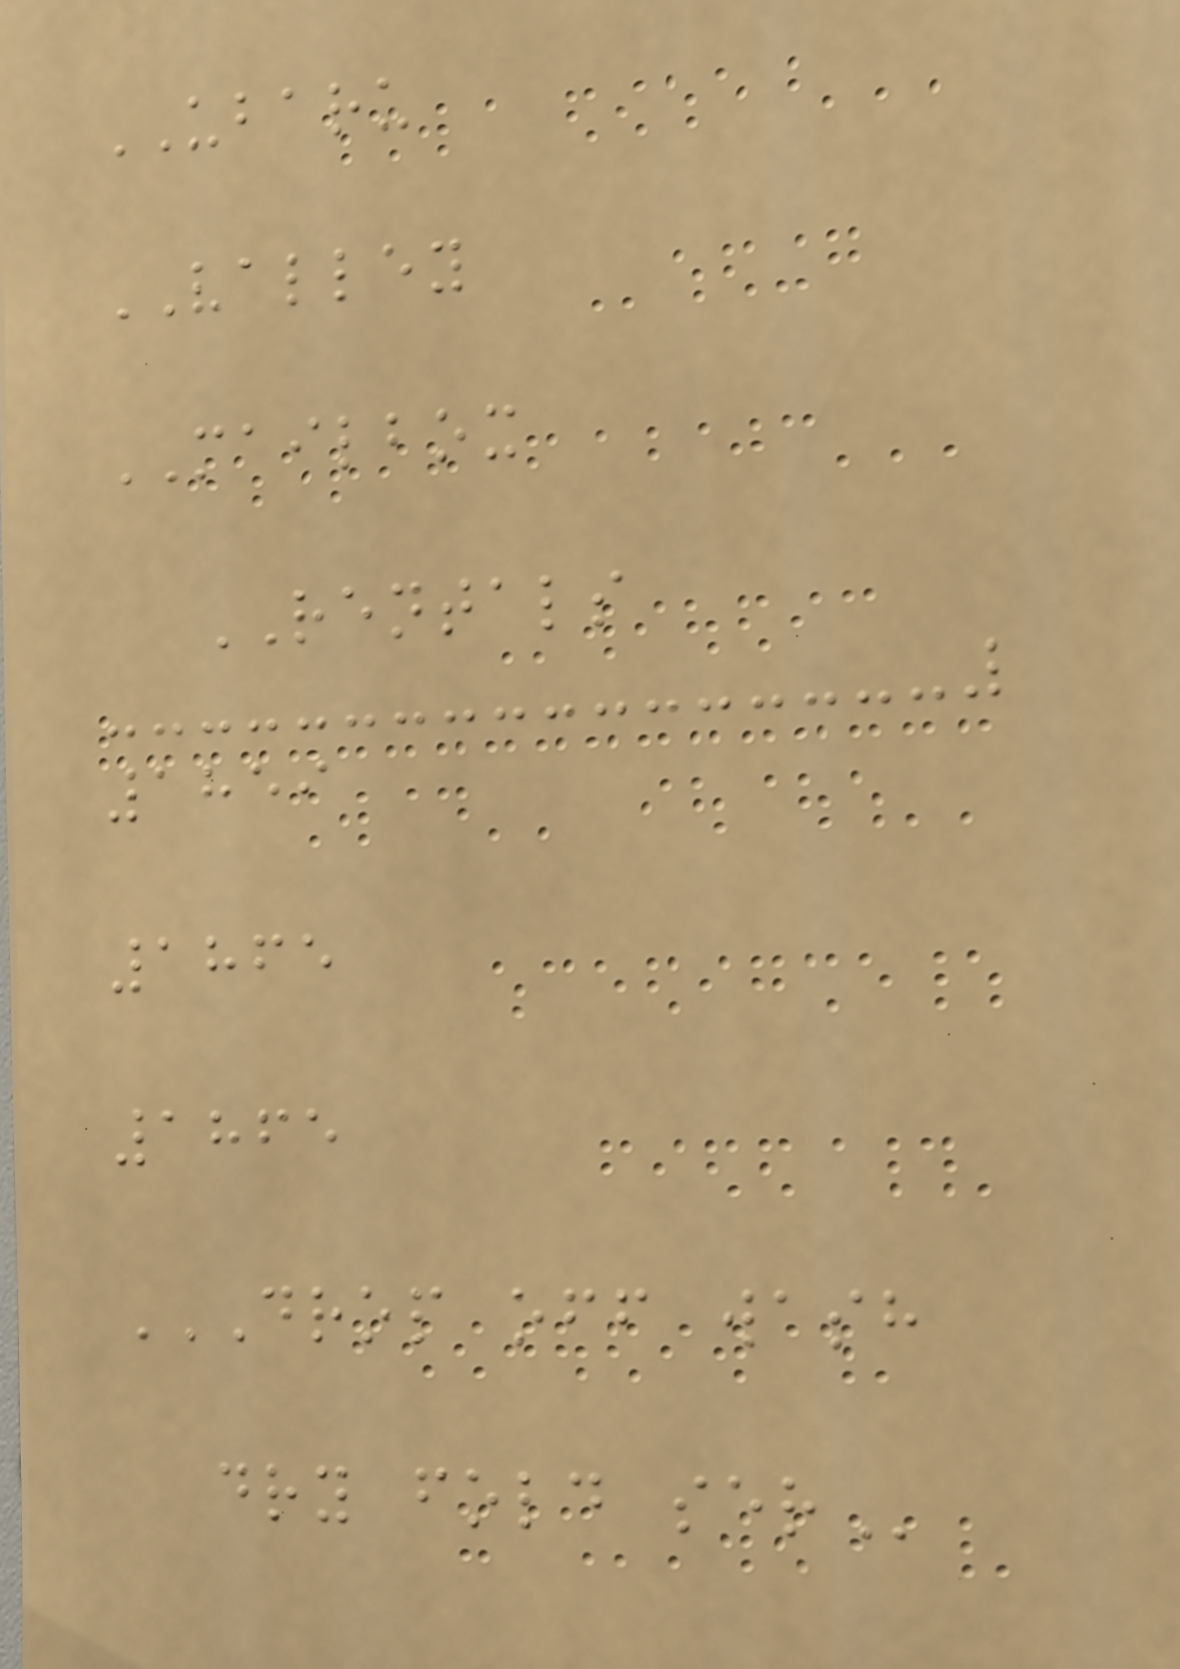UBARU
VALLEY
MAILBOX
RENTALS
1859
1865
1865
DROP OFF WASH
DRY FOLD SER
